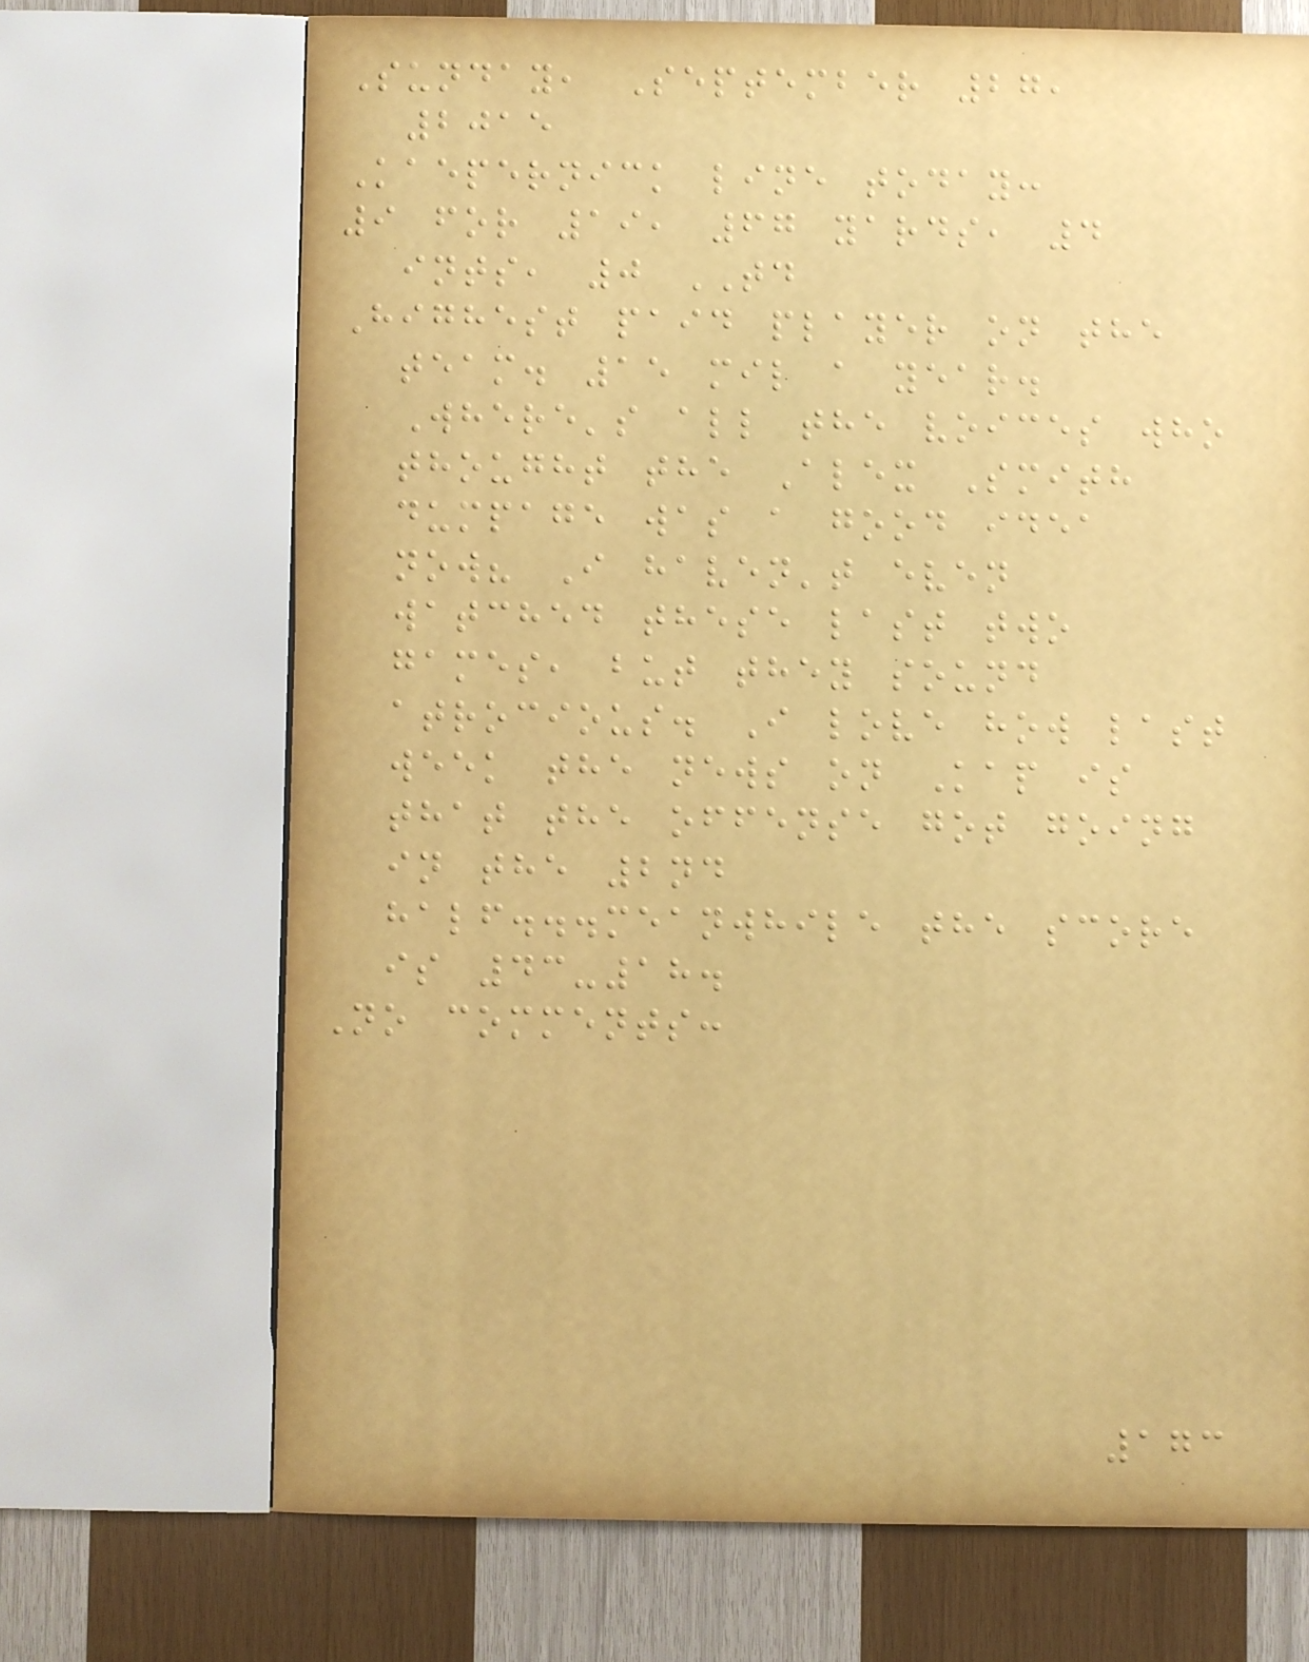Sunday, September 27,
2015
Kaepernick line today:
9 for 19, 67 yards, 4
ints, 0 TD
Highest paid player on the
team. 15 mil a year.
Where's all the voices who
thought the Alex Smith
dumpage was a good idea
now? I haven't even
watched these last two
games, but they sound
atrocious. I love how last
week the news on Kap is
that the offense got going
in the 2nd
half...meanwhile the score
is 43-18.
No comments:
173
